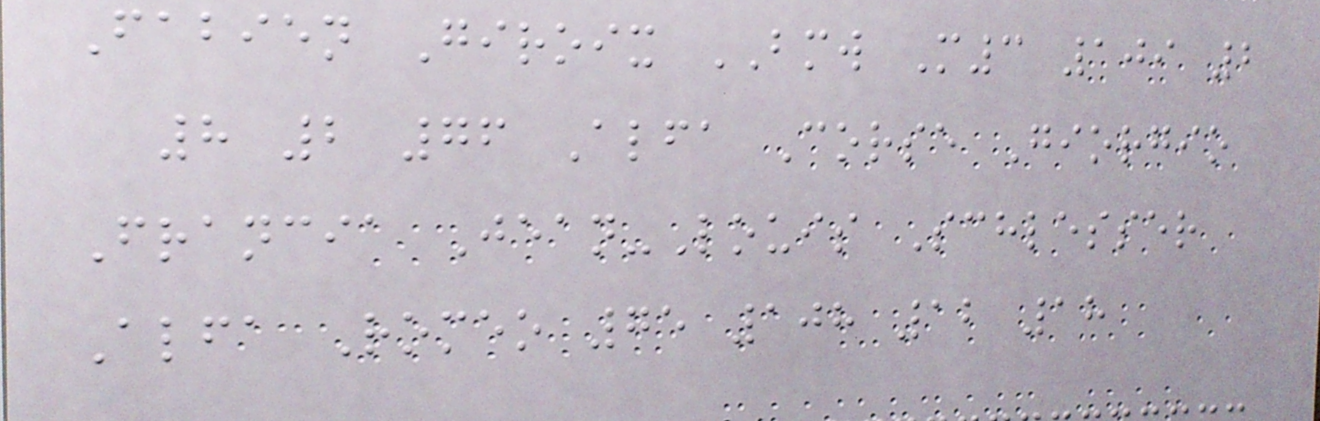Fabien Giroix BMW M3 109 2
8 2 76 Alfa Corse Giorgio
Francia Jean-Louis Schlesser
Alfa Romeo 75 108 12 18
